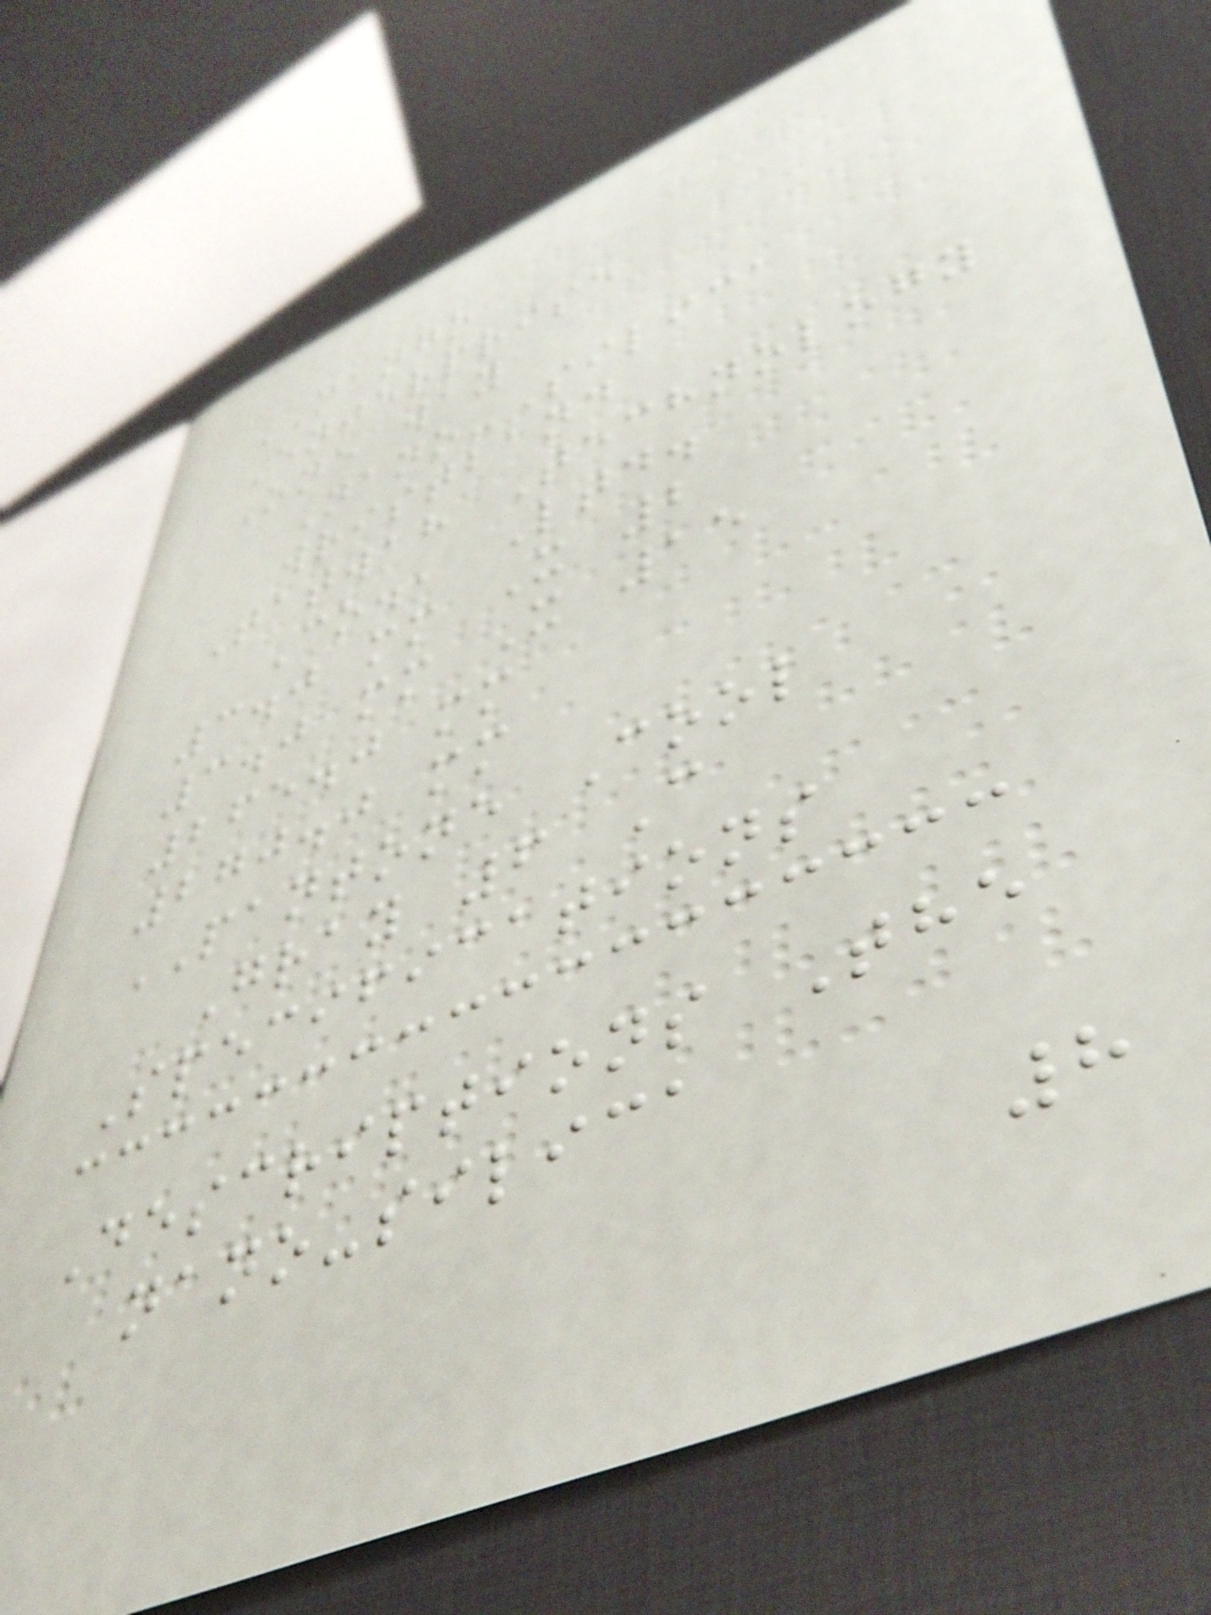MANGO
Enterprise
One way
Nano-Silica
wristband
Tatwah Technology
Co., Ltd.
3.0 mm X 2
3.0 mm X 15
265.0 mm
270.0 mm
PANTONE Cool
Gray 6 C
Specifications
Descriptions The
nano-silica
8
